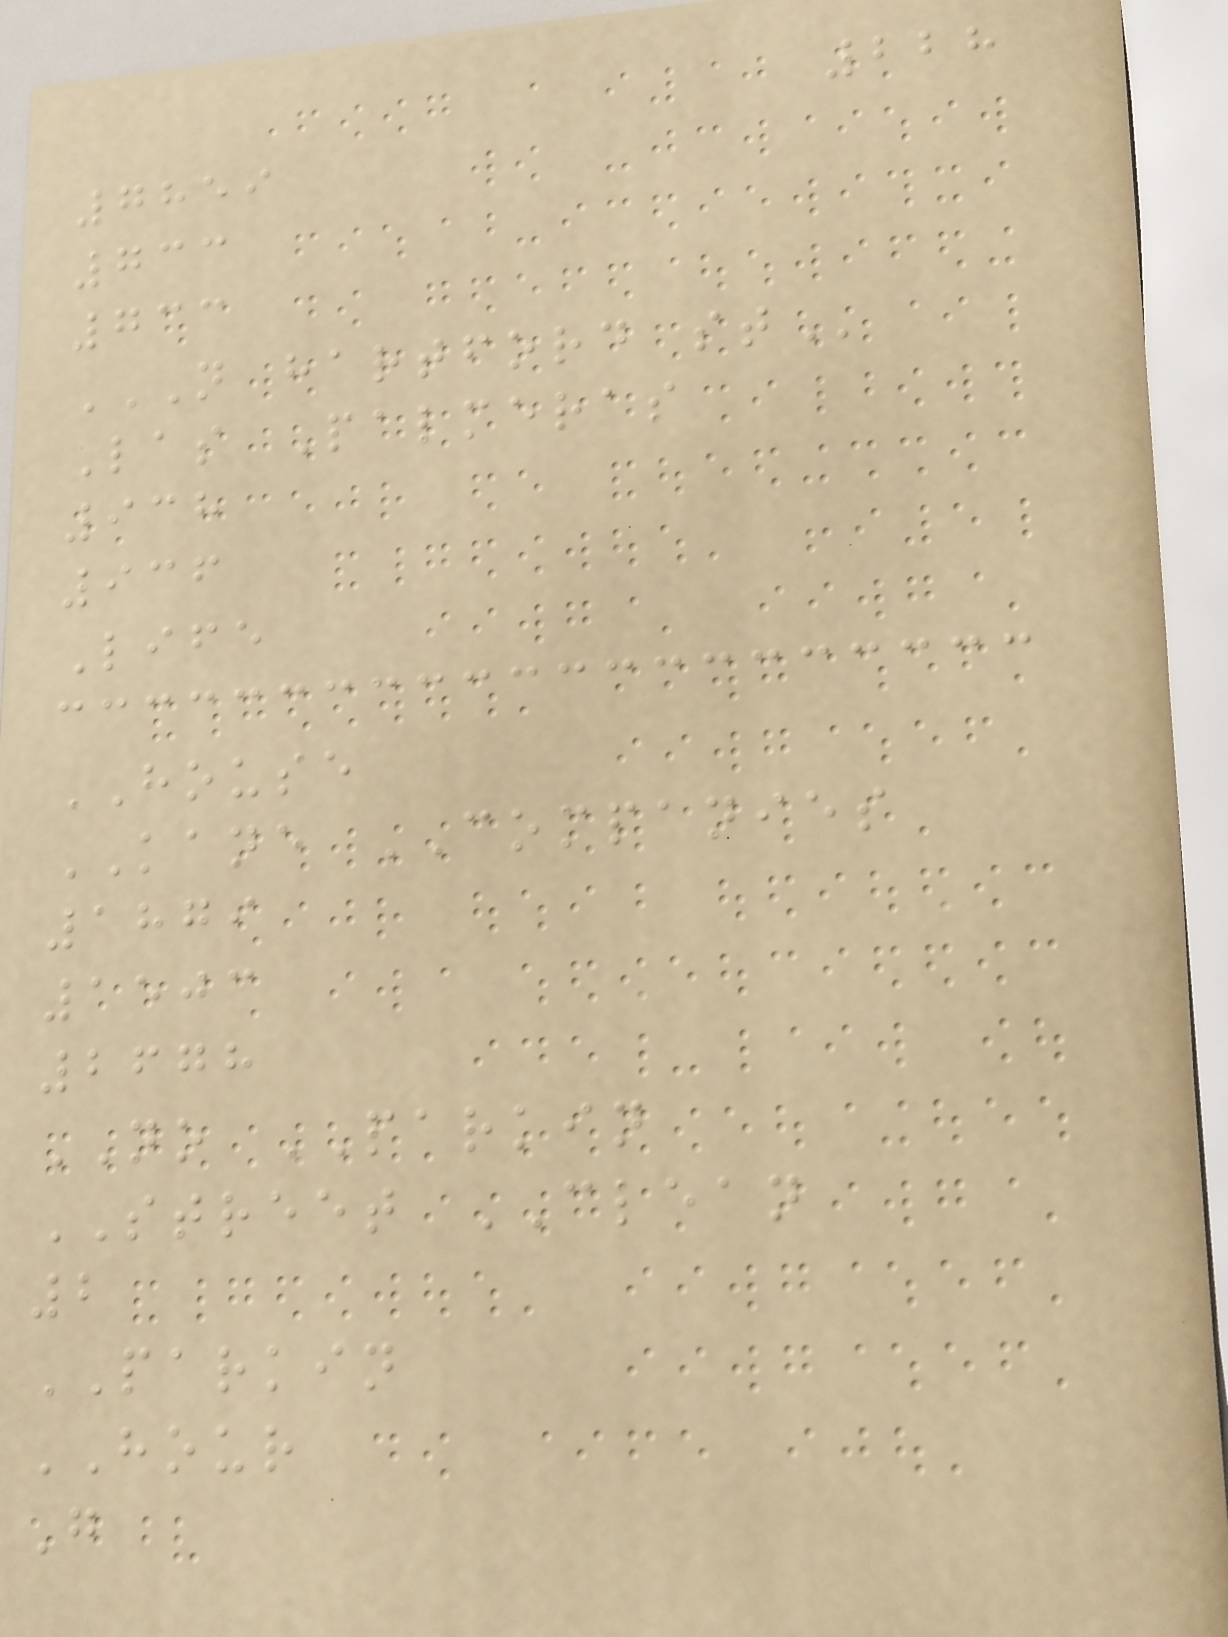228
7859
733
733
N HARTFORD ST
Las Palmeras
938
936
Life
HOUSE
KANE COMPANIES
1879
1503
2678
NO PARKIN
STREET CLEAN
2
PARKIN
HOUR
G
